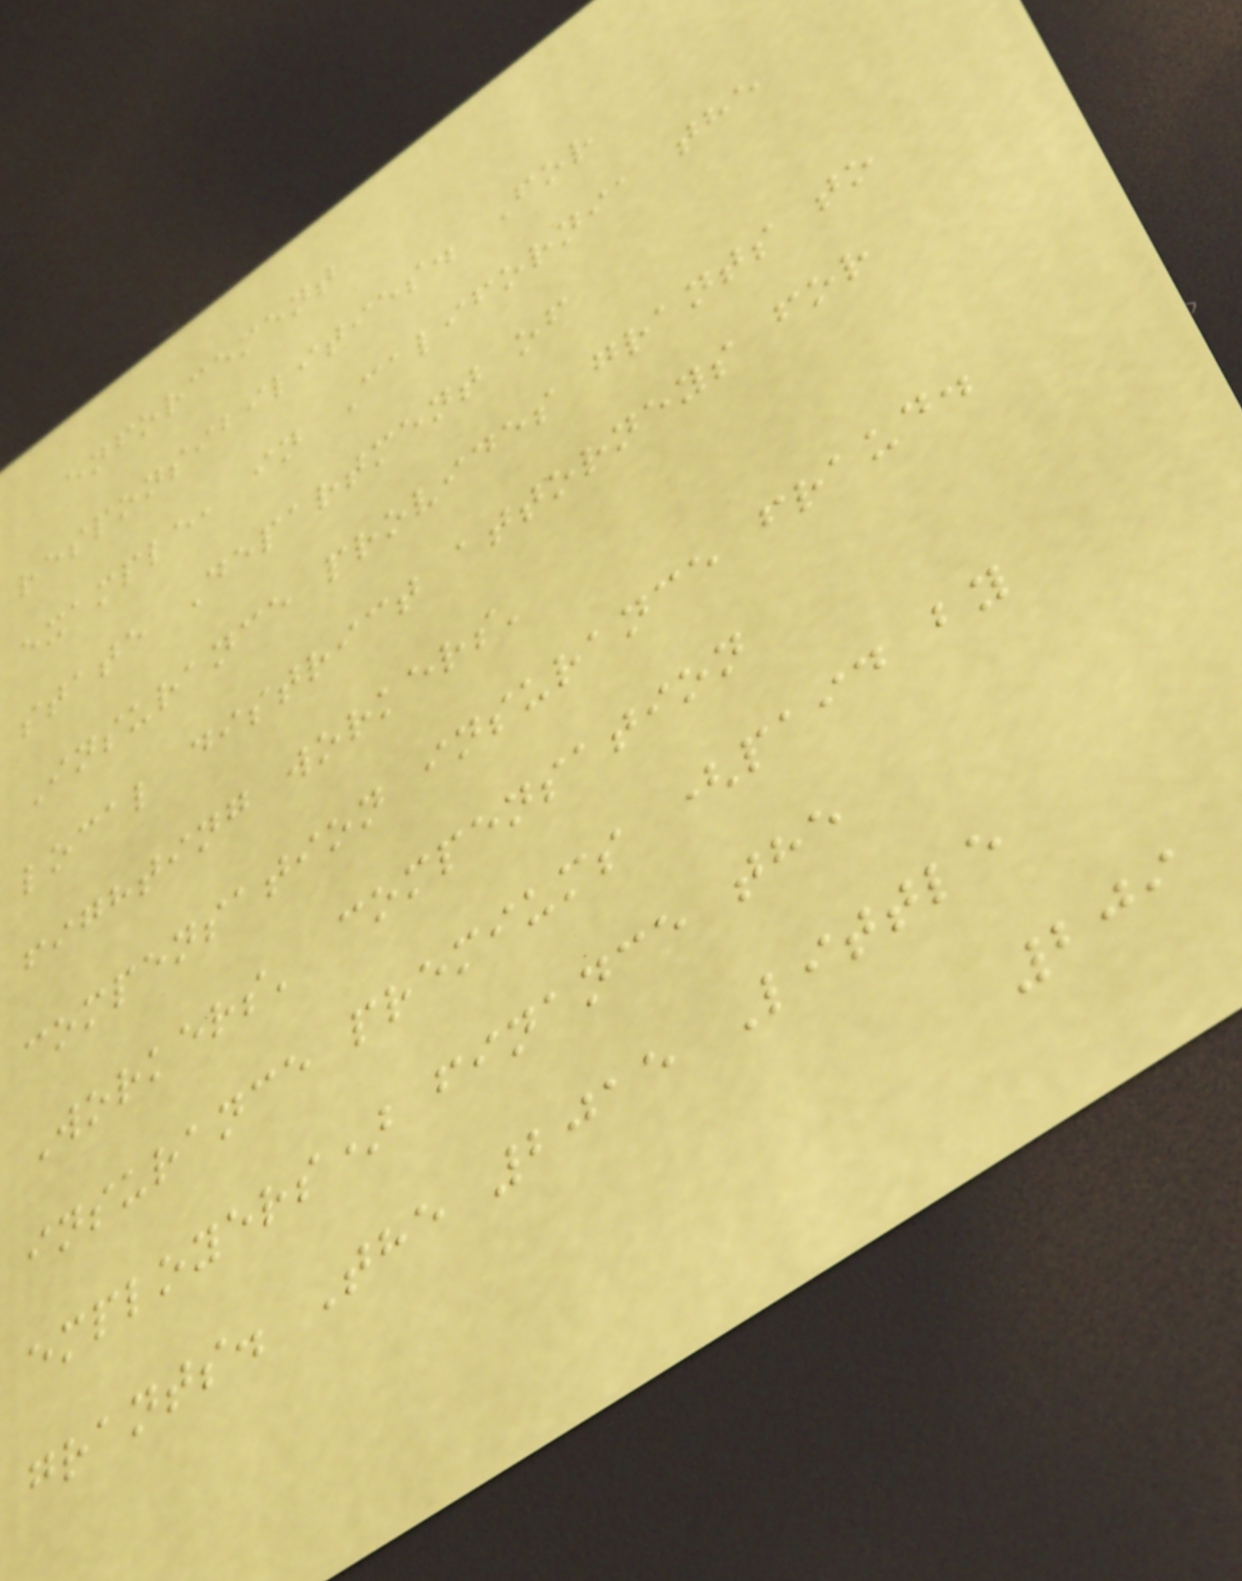enforcement
responsibilities. For
example, in California the
state Department of
Insurance provides grants to
local district attorneys for
fighting workers'
compensation insurance fraud.
Workers' compensation
insurance premiums (paid by
employers) finance the
grants. The 2015 Little
209
